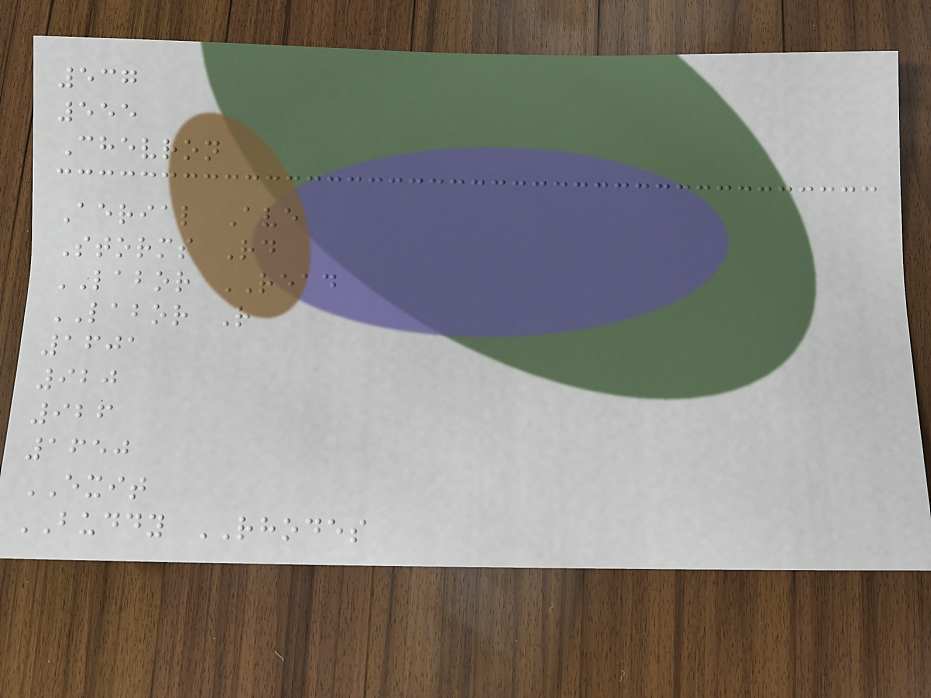537
555
Chevron
Aerial Ave
Storms Rd
LABOR READ
LABOR R
1601
920
926
1650
EXIT
BUDDY RHODES
